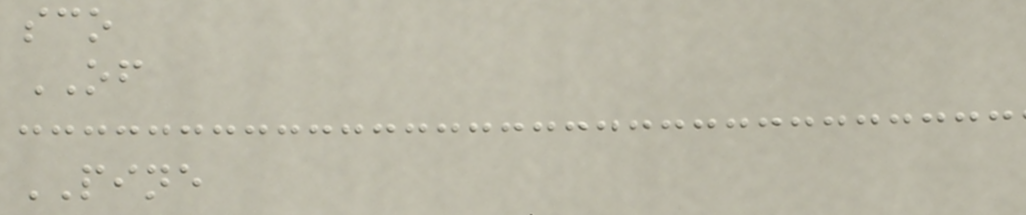sco
OF
PINE
